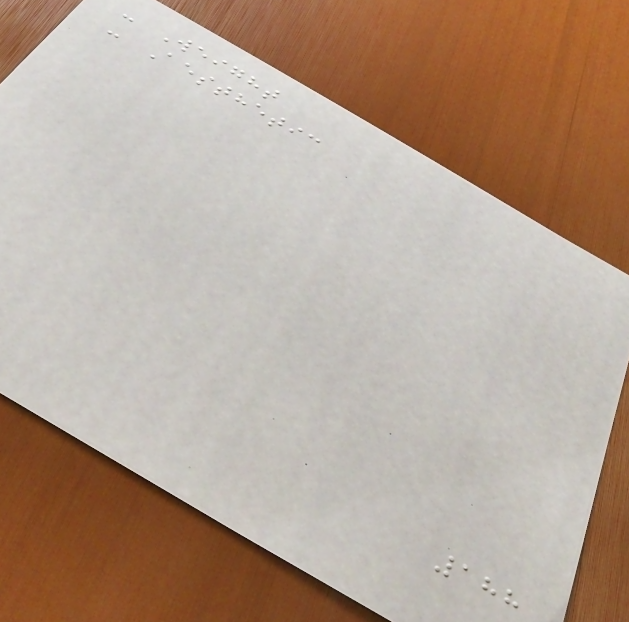- Weight
- Aesthetic
188
